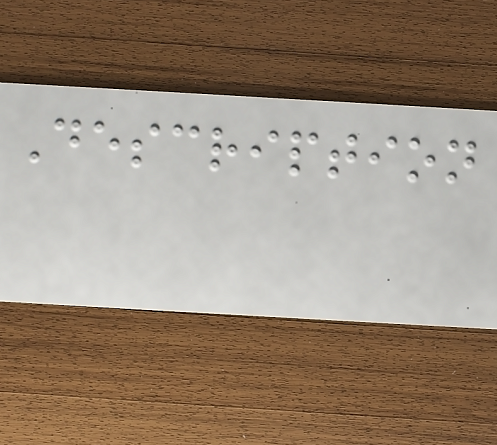Description
